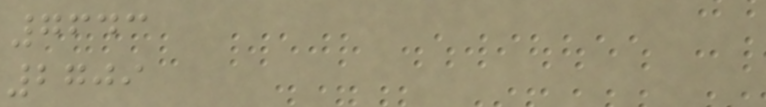7643
2709
